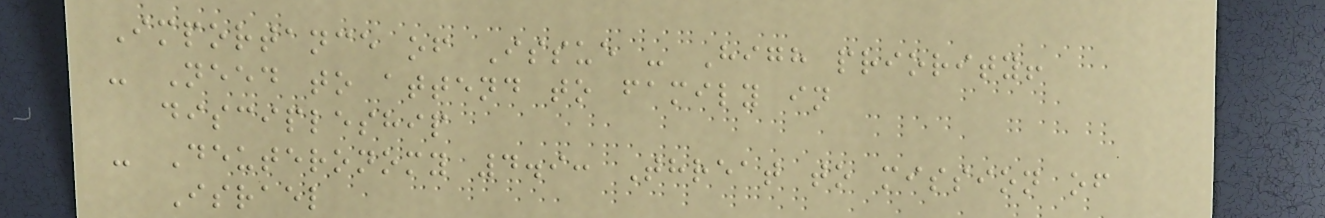Importance of Issue - High priority!
- Need to attend to family in
discipleship
- Deuteronomy 4.9: Threat to mission of
Israel
